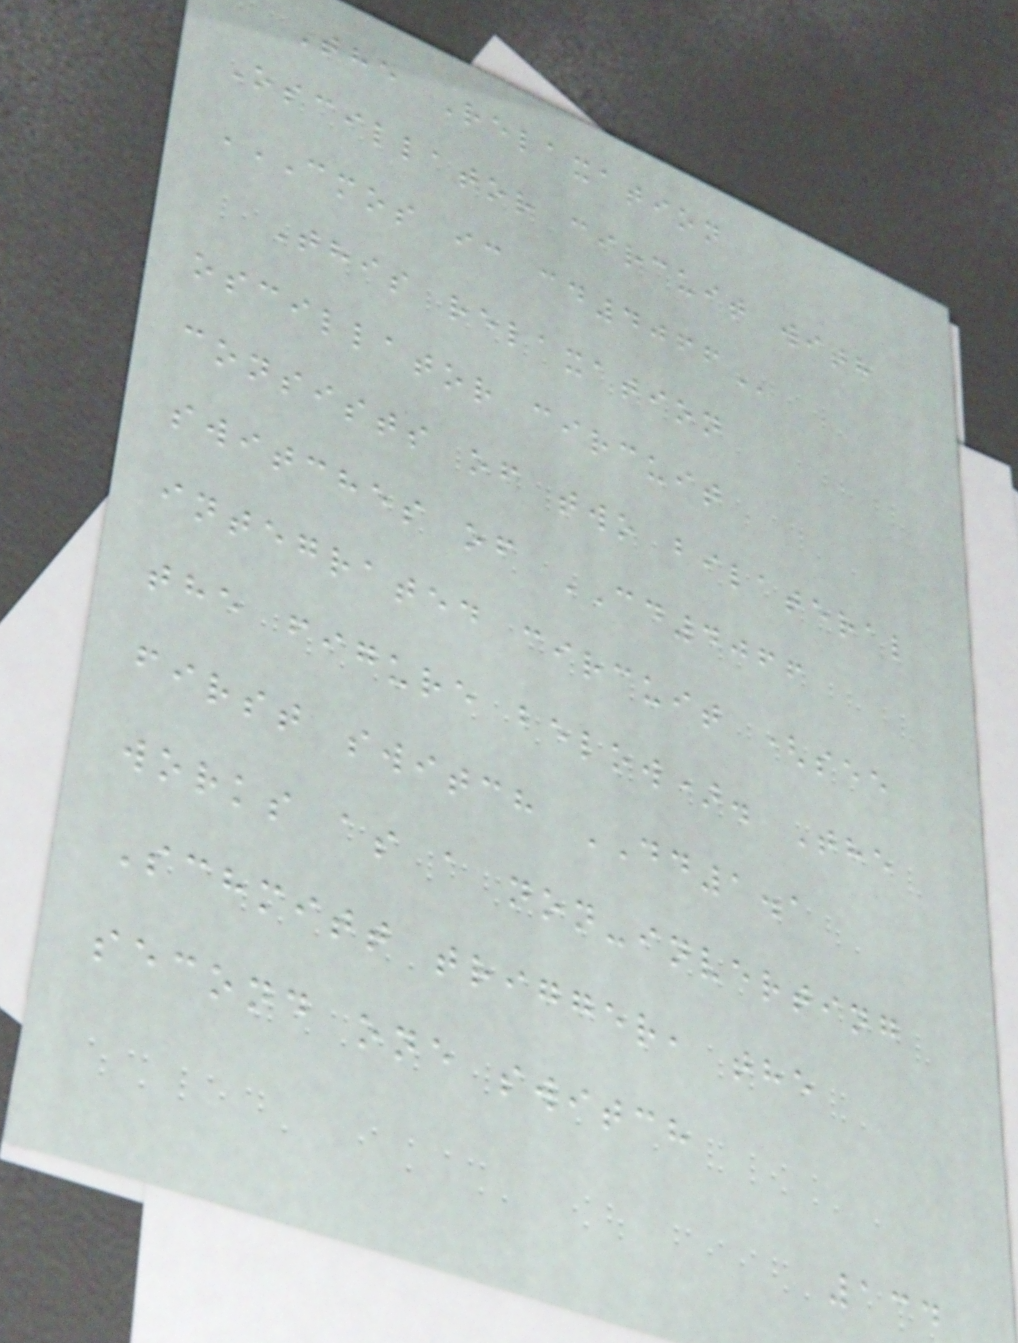The Relaxation
Oscillator circuit with
CMOS IC CD4066
This relaxation
oscillator circuit
consists of two bilateral
switches of CD4066
integrated circuit (see
the figure below). The
first switch DD1.1
works as a non-inverting
Schmitt trigger, the
second one switch
134
